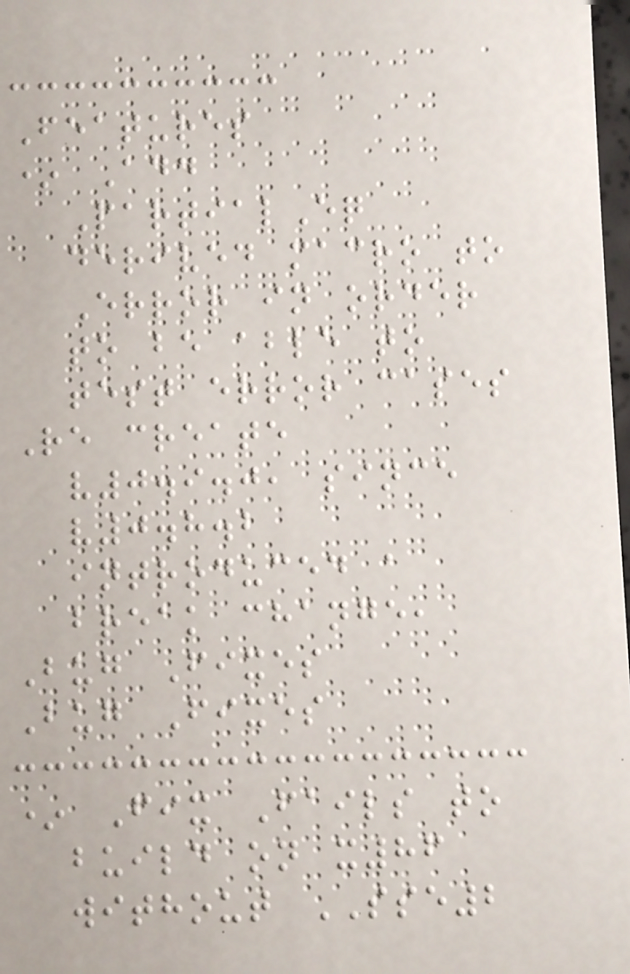Features
* Add
PartialEq
derived macro to
Error in order
to be able to
test error cases
Re create
v0.9.0, since
v0.8.2
introduced a
break change,
Bug Fixes
Bug Fixes
* Fix Fails to
build on x86
without SSE2
